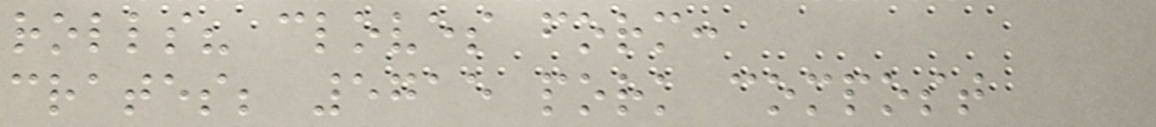rolls? cloves form:
crates; 5715 pork compost
